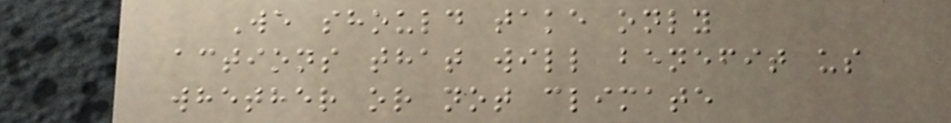We should take only
actions that will benefit us
whether or not climate
